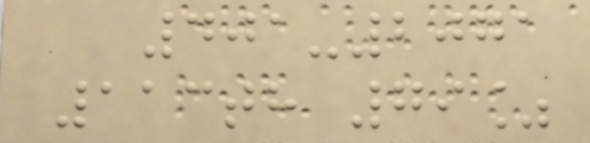401-2071
113th 79%
